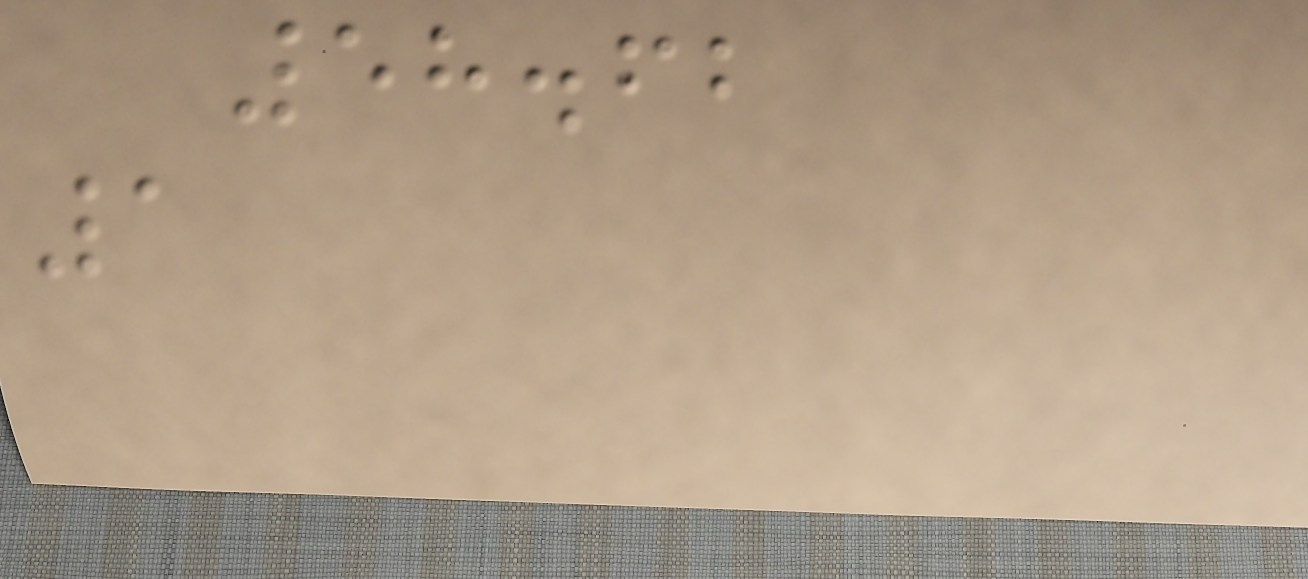58.62
1
